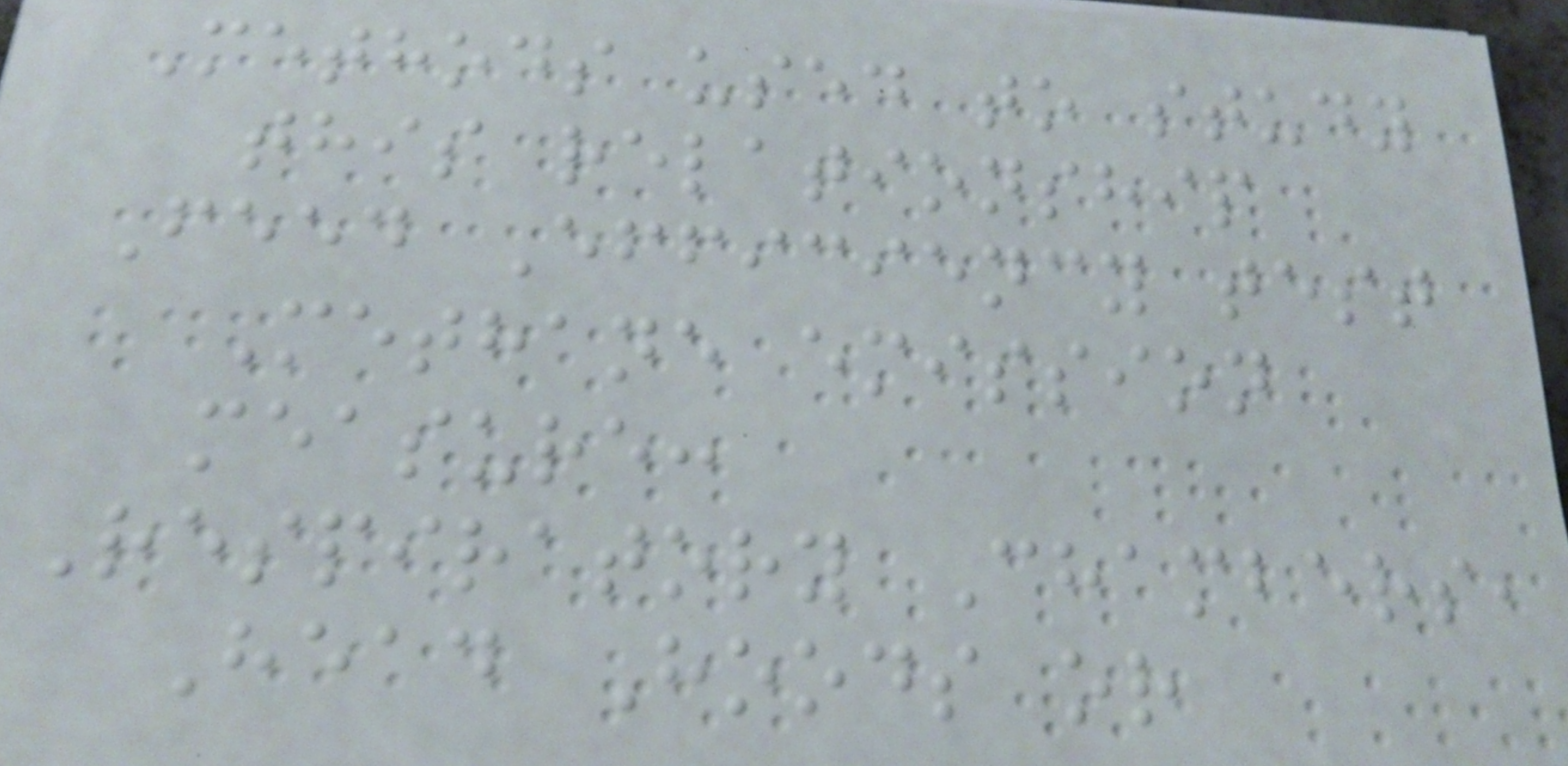Methods used to study
this relationship
Feed Efficiency test
Methane emission
measure:
Respiratory Chambers,
Head Hoods or
